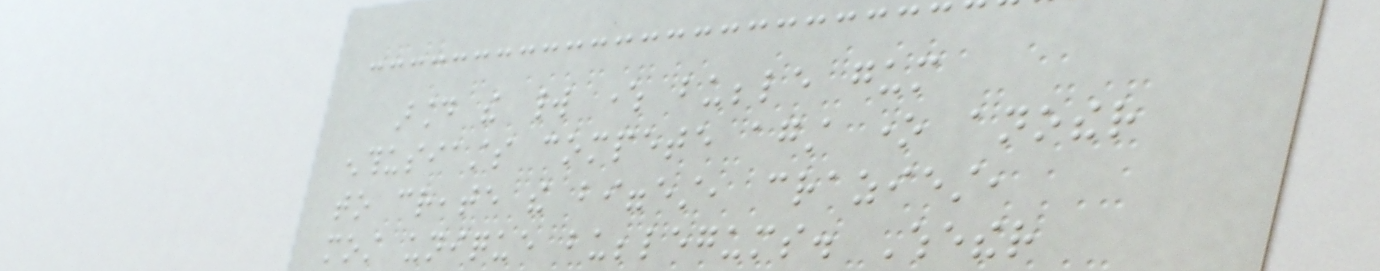around the world where bubble gum
enthusiasts compete against one another
to create the biggest, craziest,
most unique bubblegums. Whether
